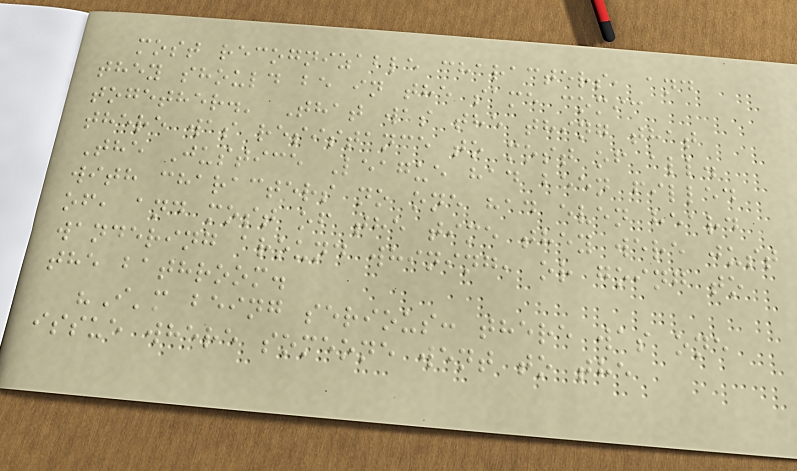most recognizable characters, and
they should be in the same comic
together.' That was the thing that
there was resistance to most of all.
The Justice League had been filled
with characters no one had even heard
of, and most of the time they were just
wandering around whining, or going to
the bathroom.
"I'm being serious: there was one
issue where someone went to the
